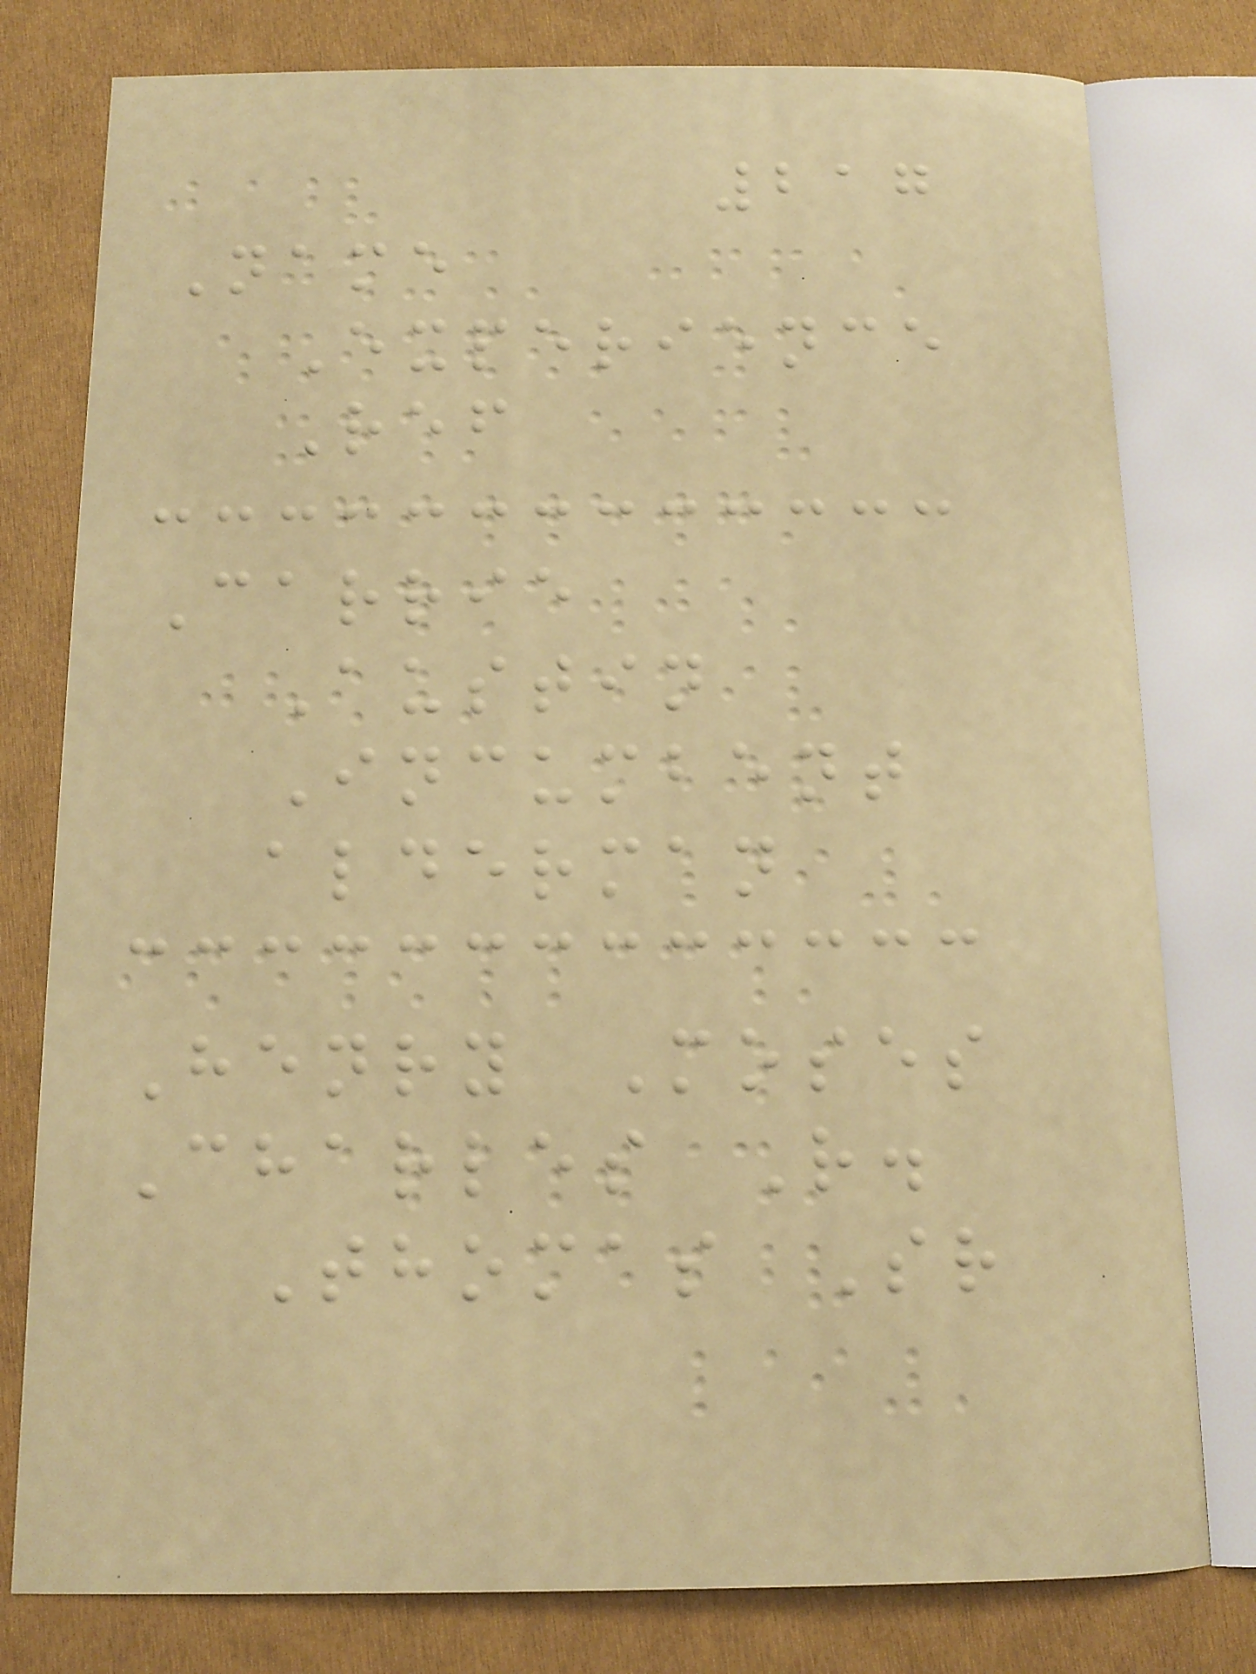217
Name
Experience
Ref
Carrie
Austin
Incumbent
alderman
Henry Moses
Charles R.
Thomas Sr
